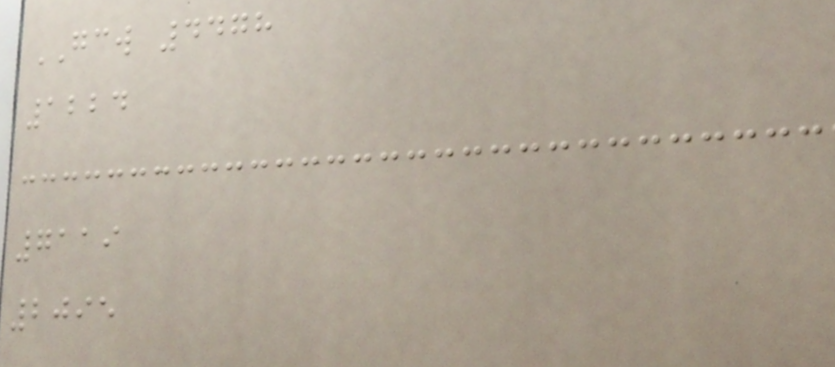GCW 4478
1224
7119
2095
